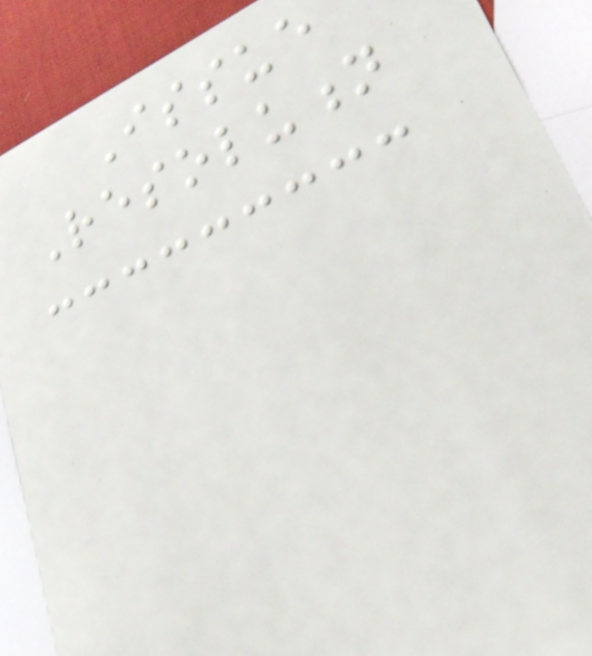Issue
Resolution
